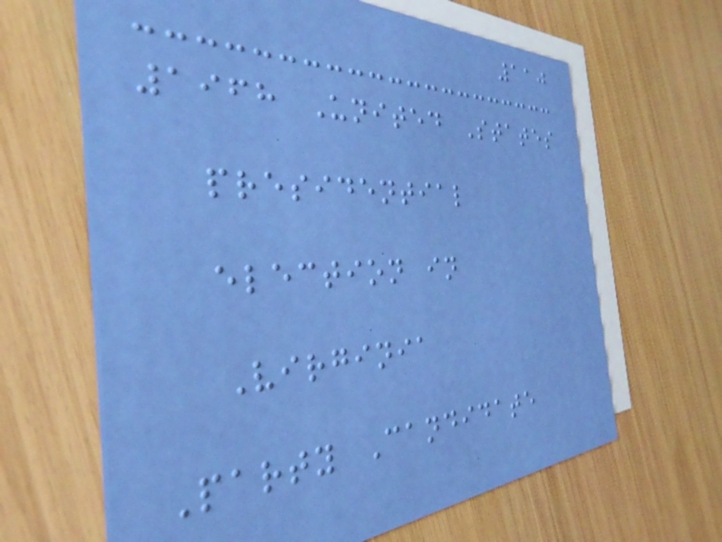110
1968 United States
presidential
election in
Virginia
Party Candidate
